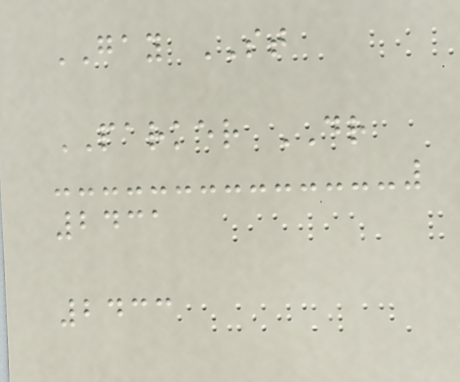GAY ST
PARKER DR
2431
2433
